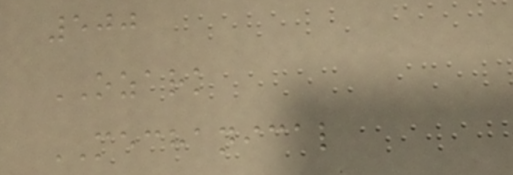500
OZARK
MECHANICAL
